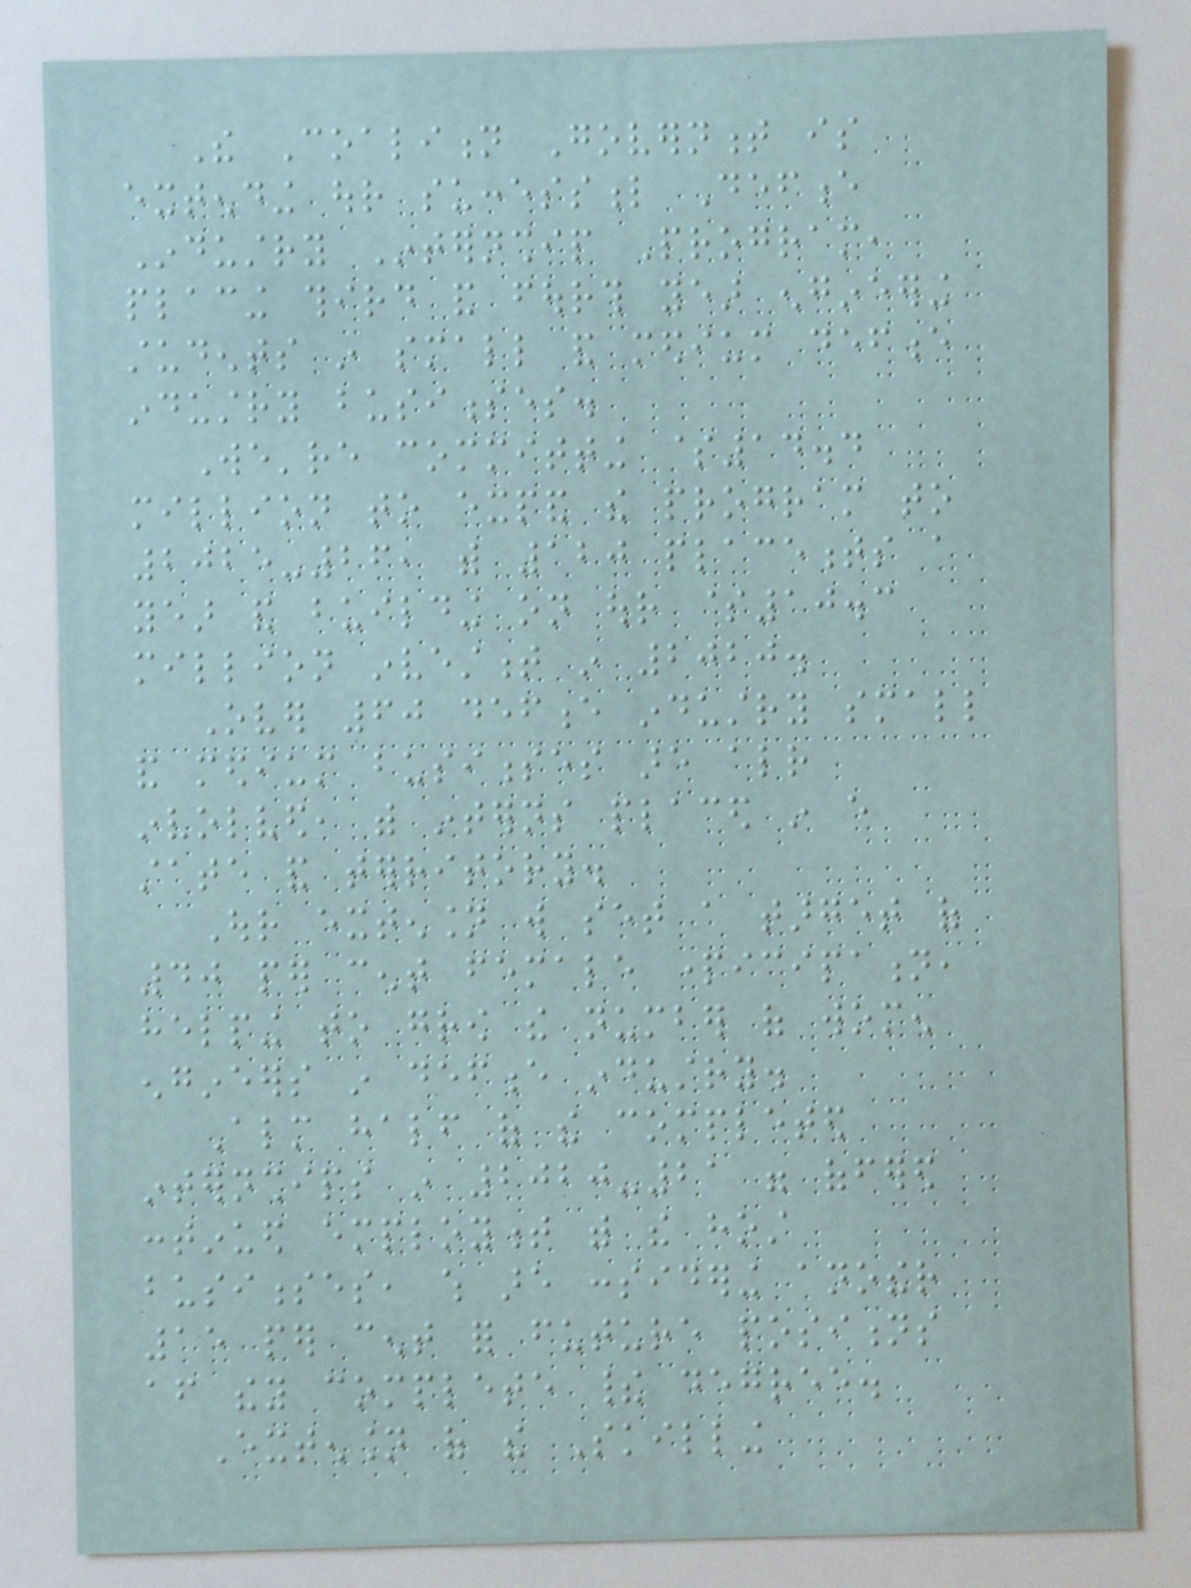The Coalition Government is
extending our successful Defence
Industry Internship Program,
placing third and fourth year engineering
students in small and medium defence
industry businesses.
We're committing $14.4
million to expand the program to
2025-26, with 120 placements a
year and building on our $10.3
million investment in 2020.
Over 60 defence industry small
and medium businesses are already
involved, with interns placed in every
state and territory.
Our extension will set a target of
40 per cent female participation,
helping to grow the number of women
engineers in defence industry.
Almost half of the completed
internships in 2020-21 were offered
continued employment with the host
businesses, which are considering another
15 per cent for future positions
after they complete their degree.
Extension of the Skilling
